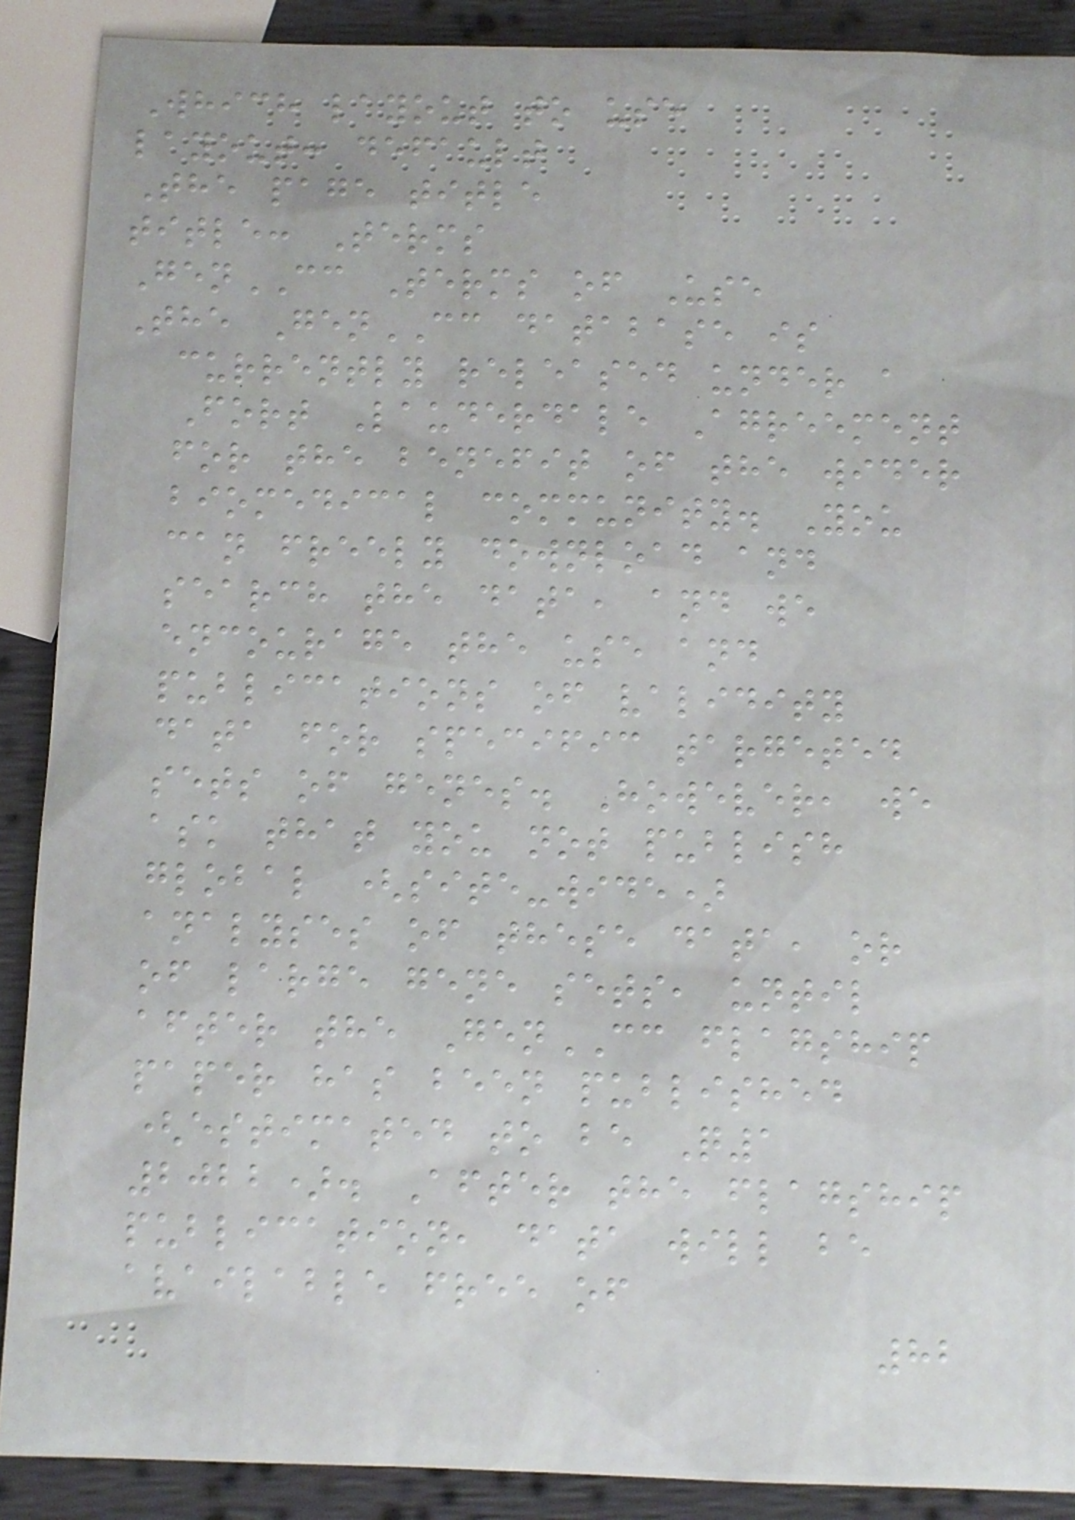Which layout to use
layout: default
The page title
title: Terms
GenCC Terms of Use
The GenCC database is
currently released under a
Fort Lauderdale Agreement
for the benefit of the wider
biomedical community. You
can freely download and
search the data, and we
encourage the use and
publications of validity
data for specific targeted
sets of genes. However, we
ask that you not publish
global (site-wide)
analyses of these data, or
of large gene sets, until
after the GenCC flagship
paper has been published
(estimated to be Q1
2022). After the flagship
publication, data will be
available free of
82
